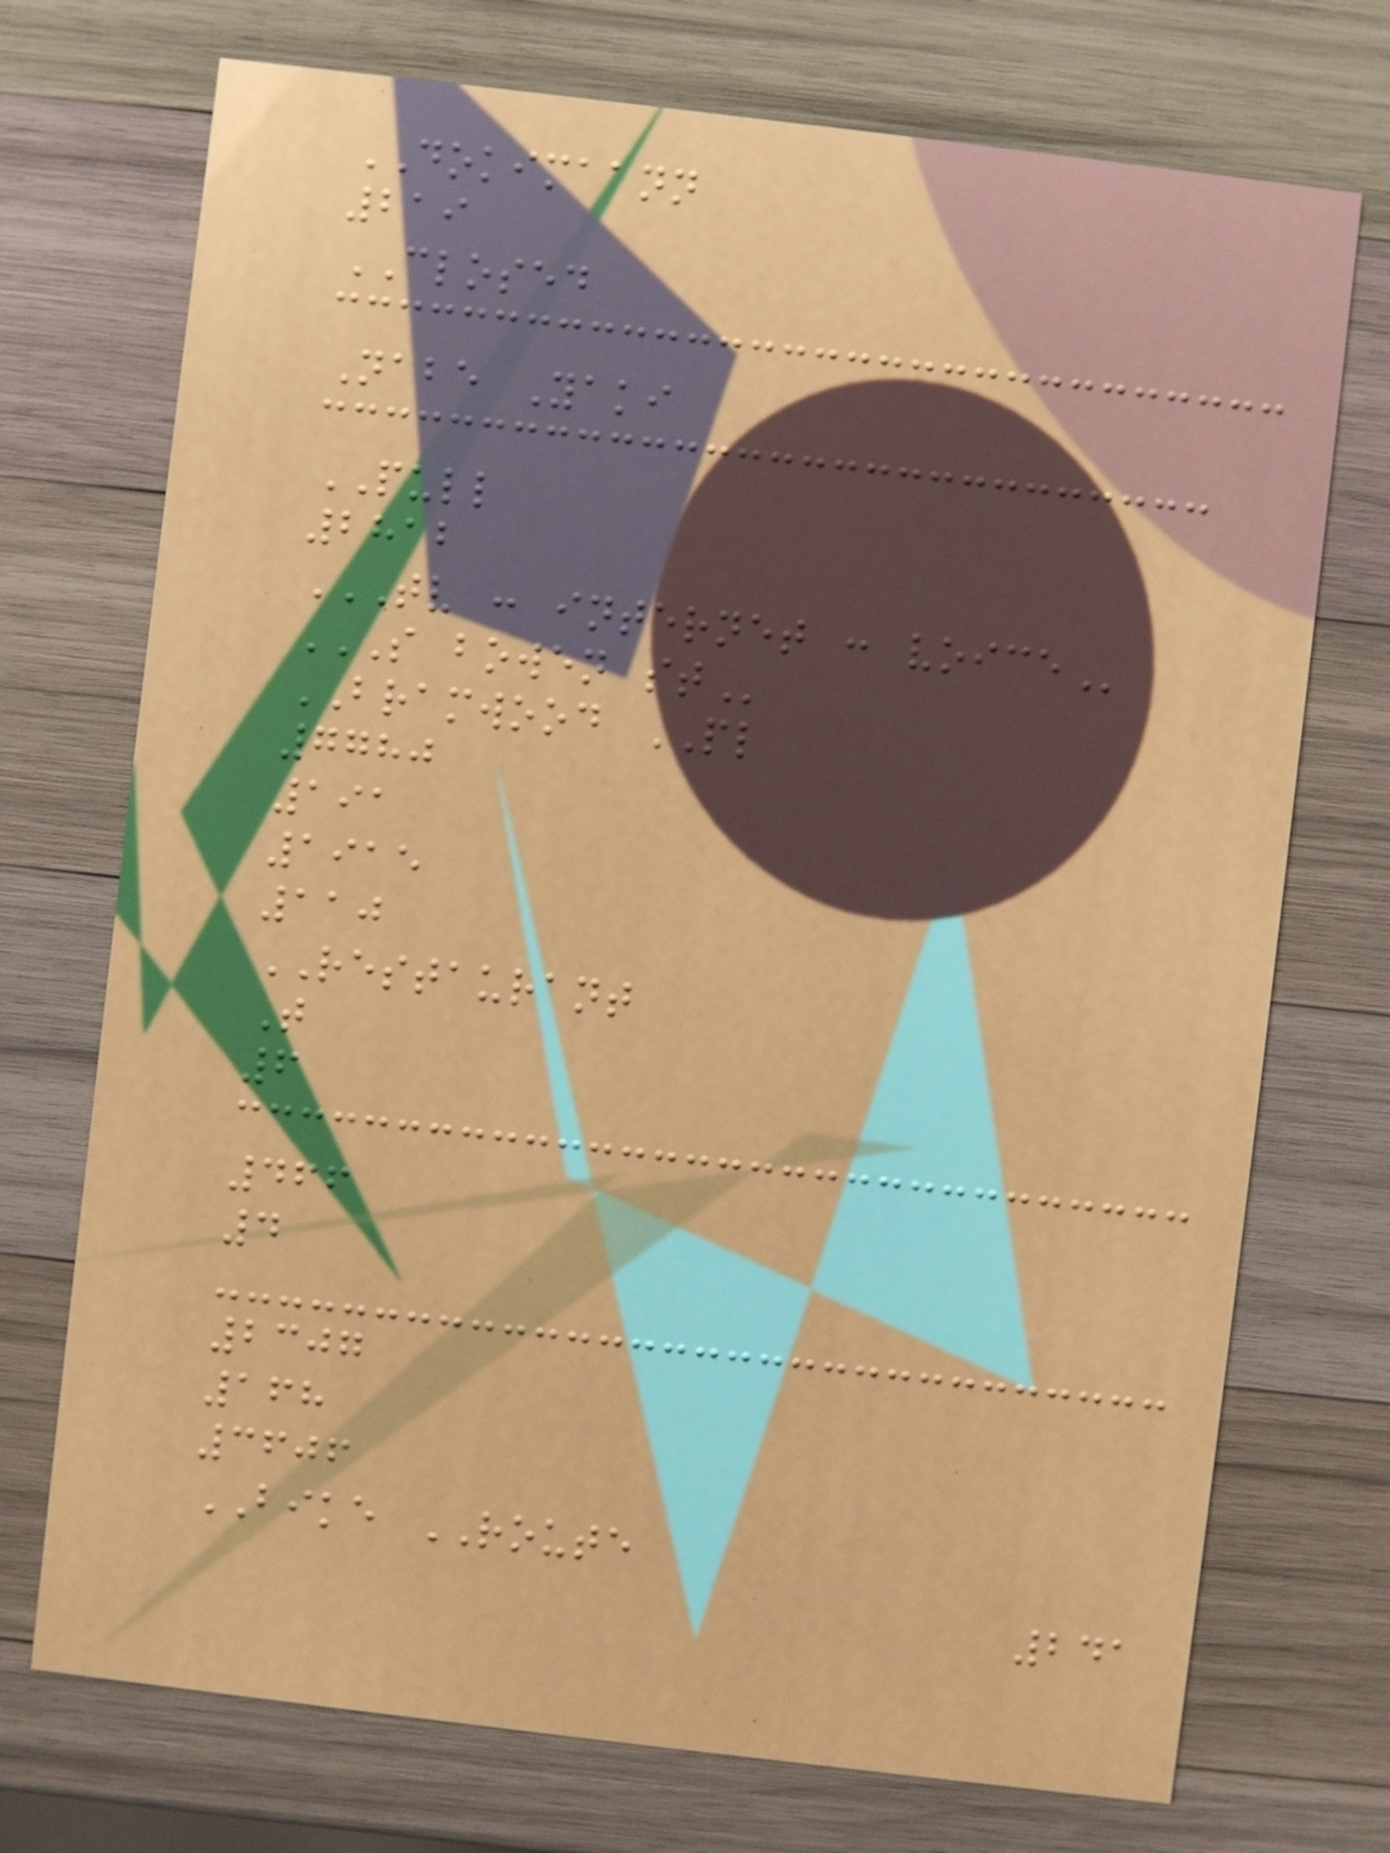DOKIMAANN
219
CLOSED
Nabe Yaki
PULL
2812
TV : INTERNET : VOICE
S BOWEN ST
BRAMWOOD PL
7780
191
1915
110
RESTAURANT
T
6
466
4
2307
168
3606
BIKE ROUTE
241
